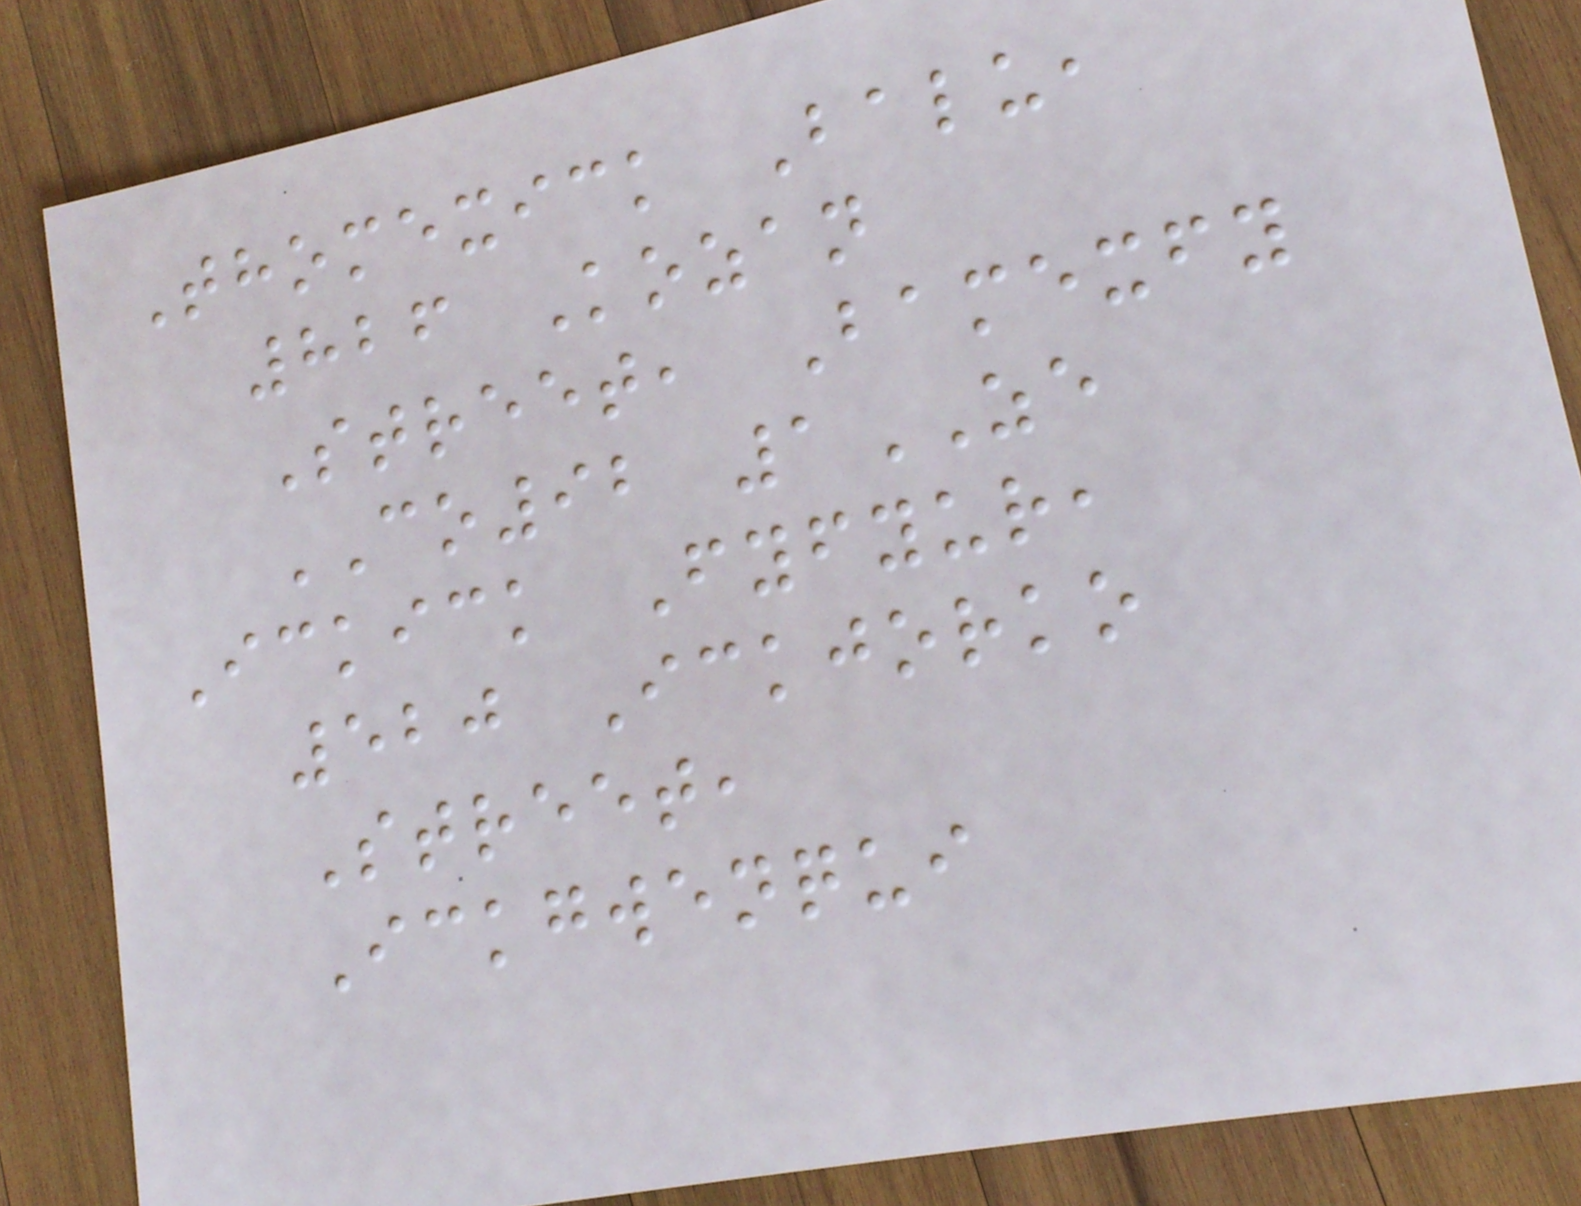Thomexick Balu,
826 Kozan
Street, Bamexfy
CO92 1ZE
Ickick Fyfyur,
520 Ickjorko
Street,
Ickgwenqui
